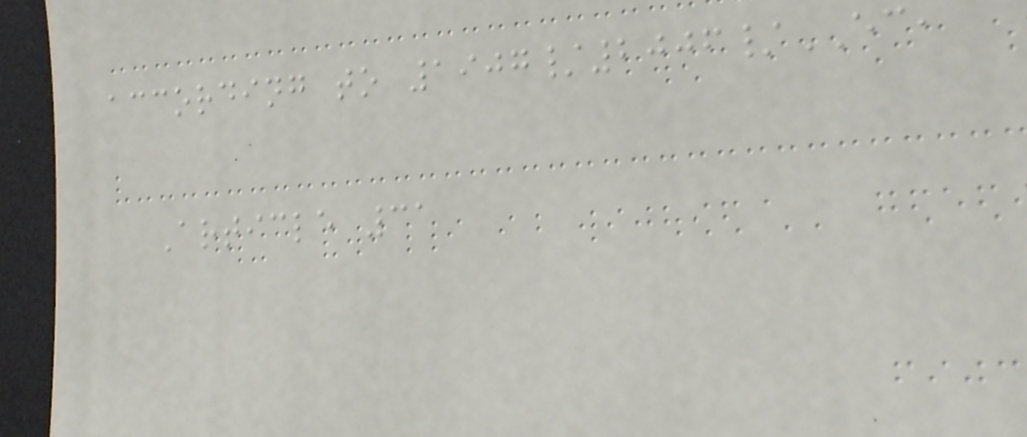according to 1907/2006/EC,
Article 31
